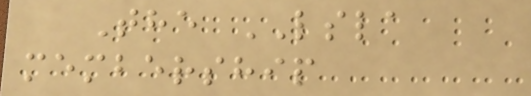The LSLA
membership
